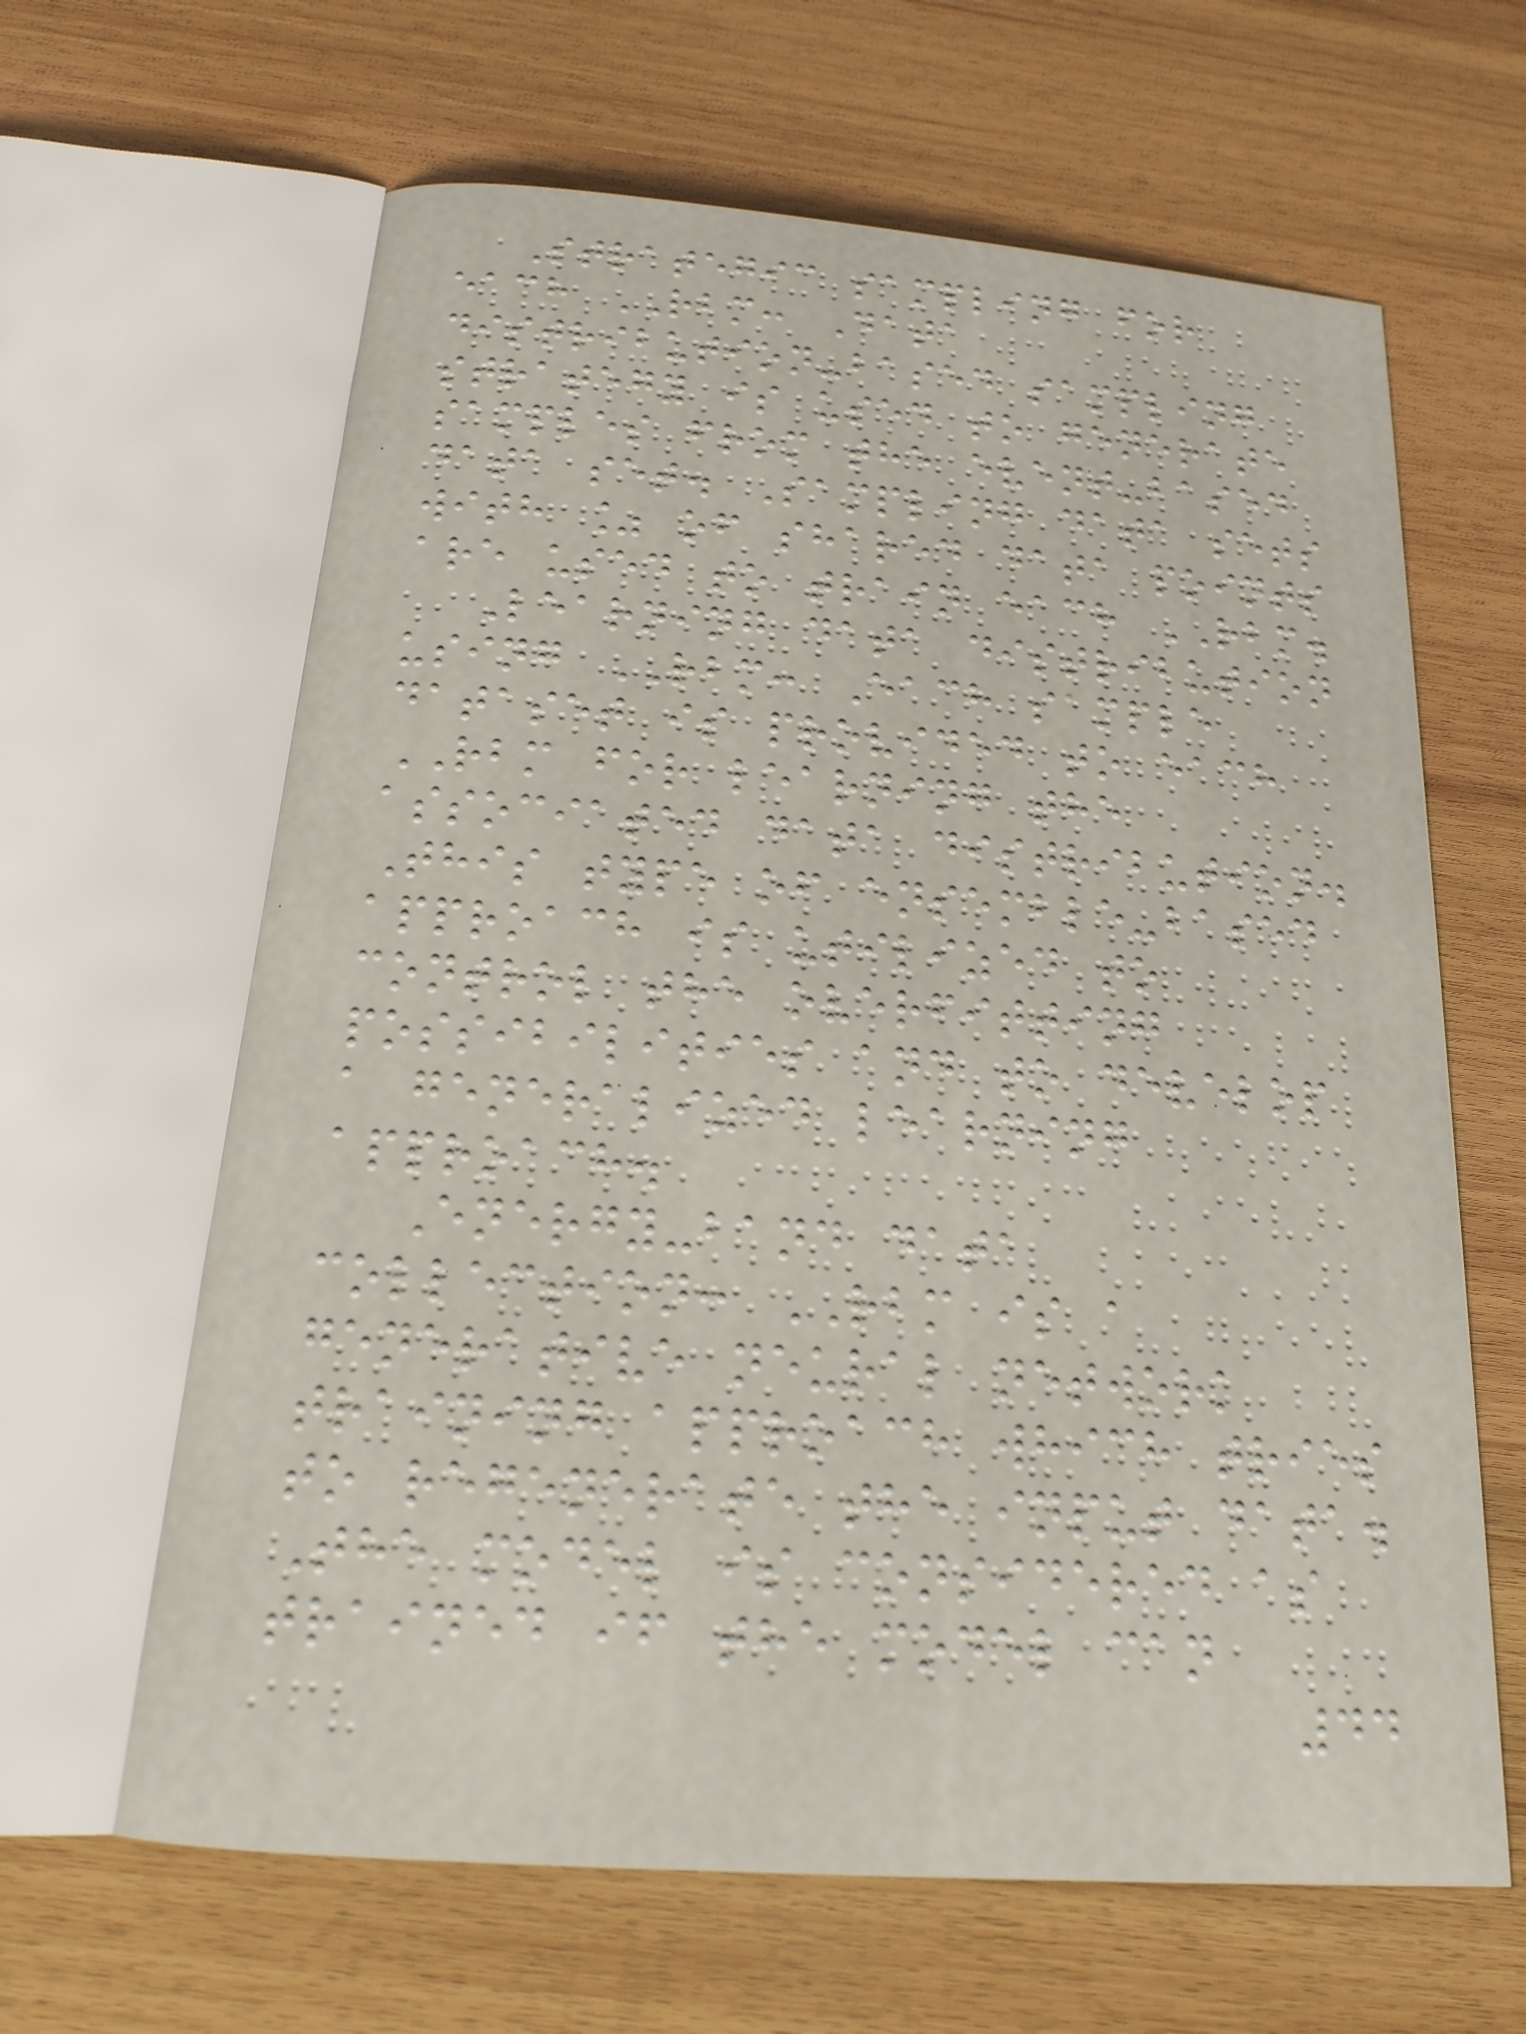Strategic sampling for
each RBM: Data
distribution-based sampling
strategy is used to generate
samples from the event-based
data set. Sampling data sets
with % of shared data points
are used to train each RBM.
Learning data distribution
using RBM: Each sample
dataset is provided to each
RBM for learning the
associated data distribution.
This type of ensemble-based
approach is utilized to
control the overfitting
possibilities and to develop
a generalized learning
approach.
Energy-band data
collection: RBM is a
generative neural network
training approach which tries
to regenerate the input data.
The model is considered as
trained if the model can
44
